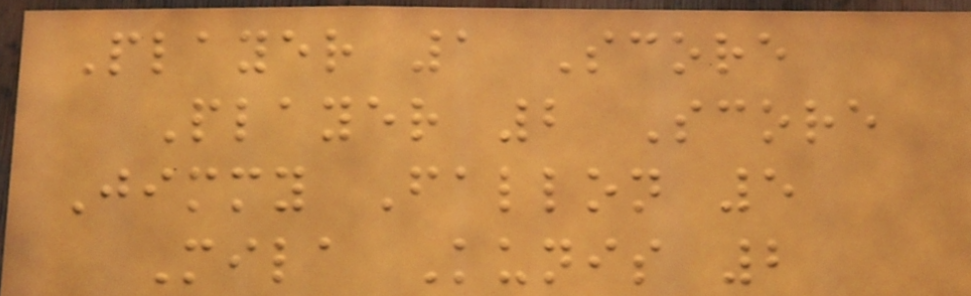Player 1 Score
Player 2 Score
Jimmy Fallon 5
Mila Kunis 2
